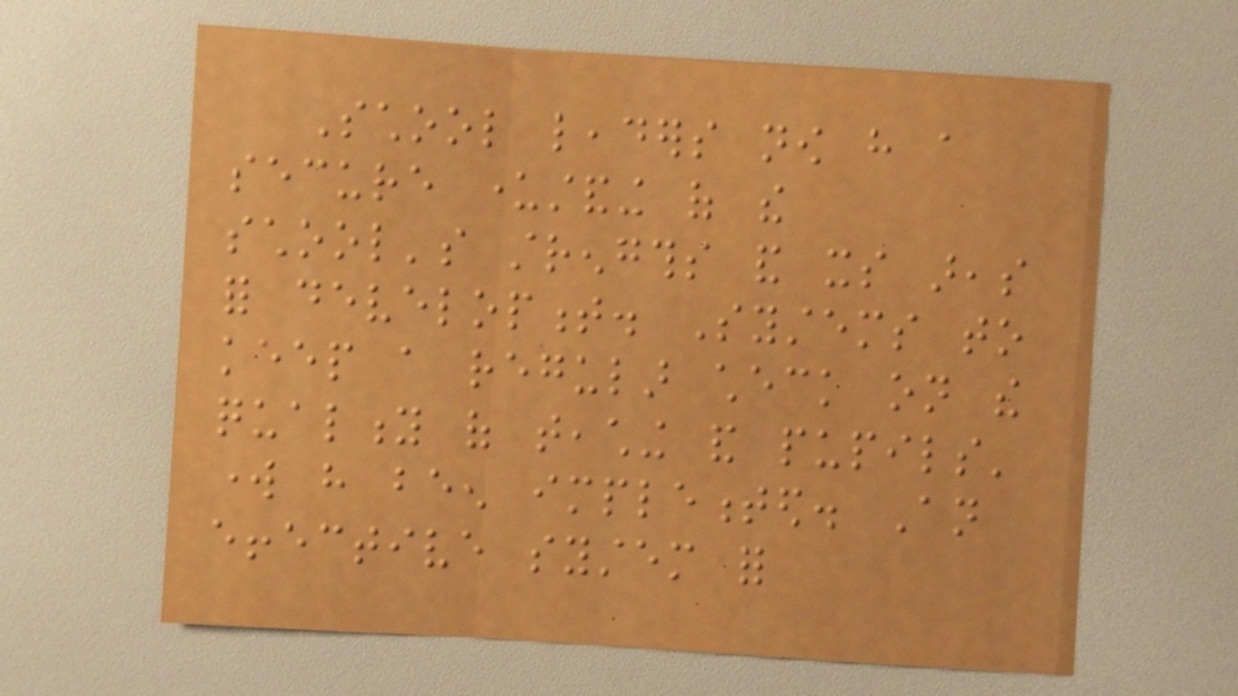School leaders now have a
secure understanding of the
school's strengths and its areas
for development. Systems to
keep a regular check on the
quality of teaching and pupils'
work have been implemented. An
effective system for
